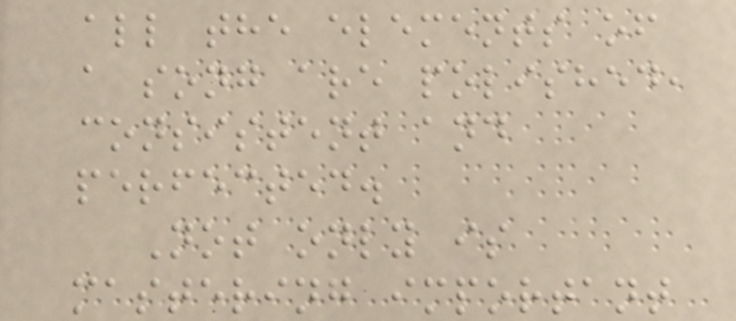all the elements of
a song are polished,
consistent and
perfected.
Not only is
mastering important
